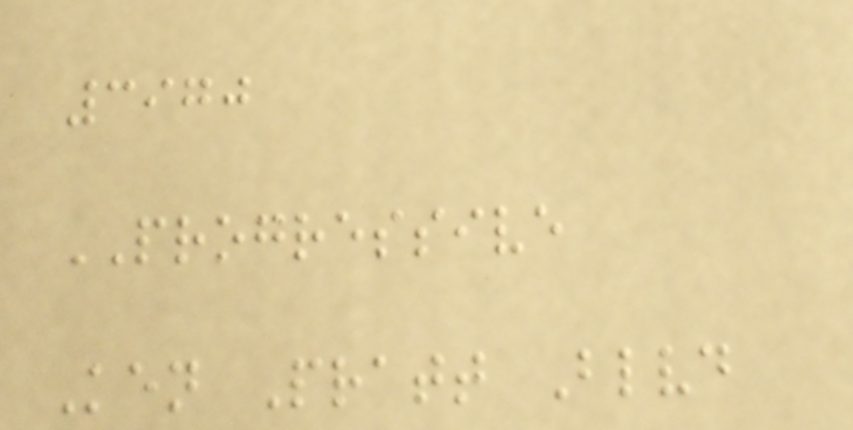3970
PROGRESSIVE
Ken Pratt Blvd
